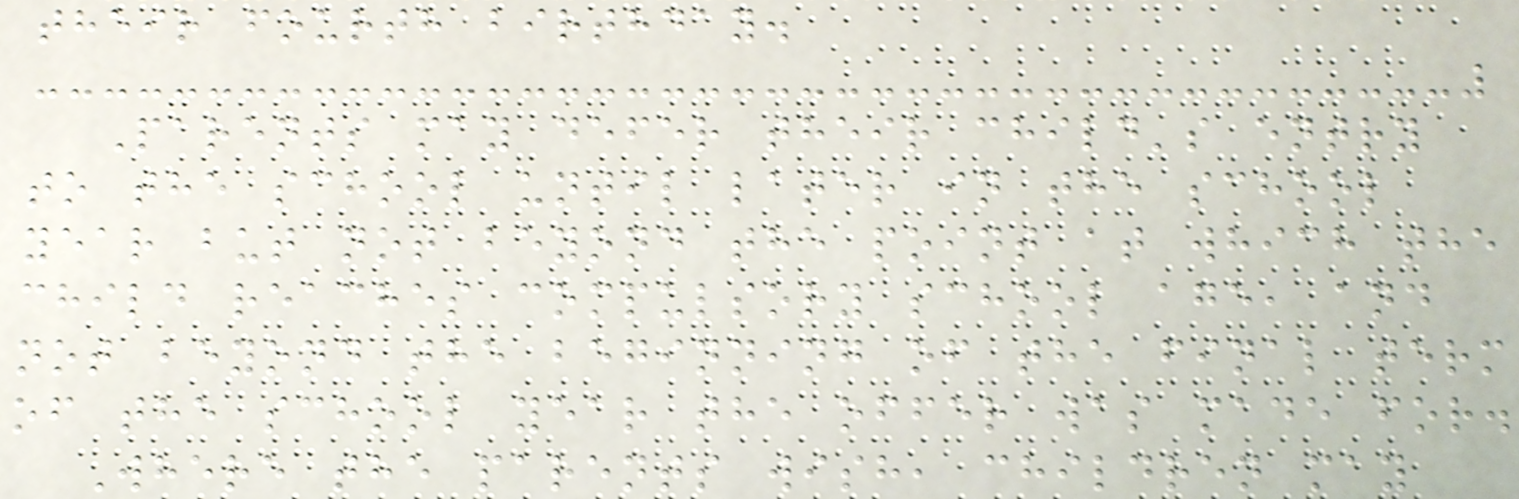their fourth birthday.
Parents may defer their child's entry
to the school until later in the school
year but not beyond the point at which the
child reaches compulsory school age, and
not beyond the beginning of the final term
of the school year the offer was made for.
Where the parents wish, children may
